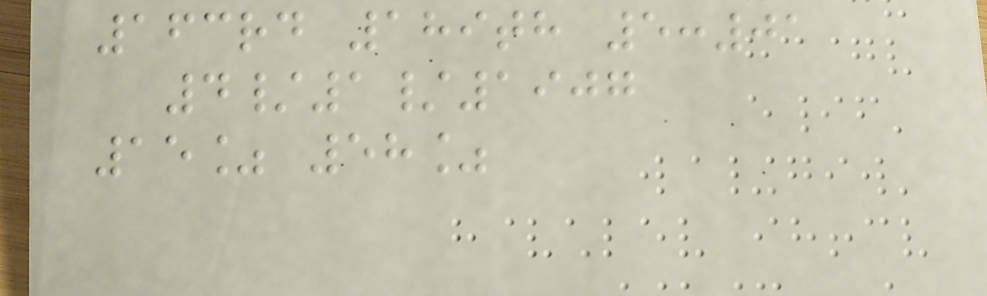163rd 189th 5:01
4/1/1907
15% 58%
